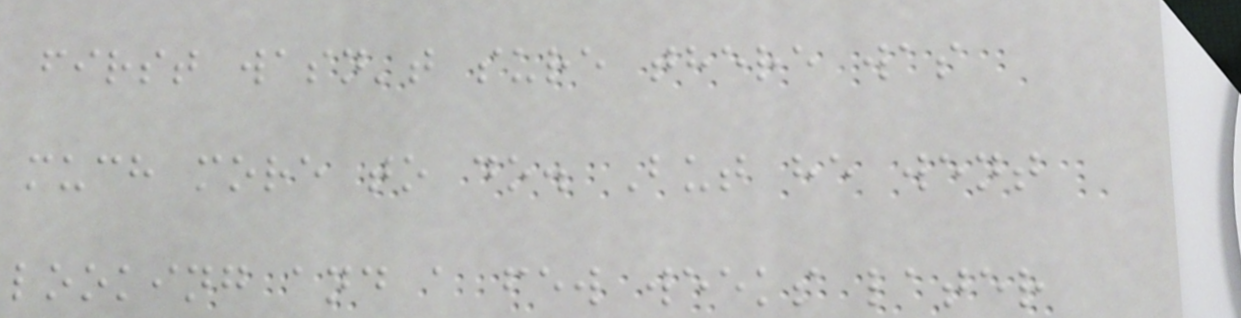first wasn't sure there was
much more to do. But he went
looking and a few weeks later
